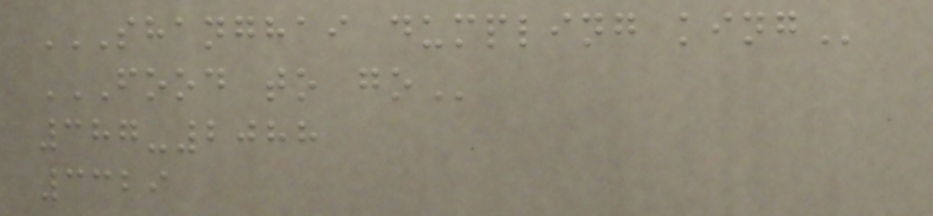SHANGHAI DUMPLING KING
FOOD TO GO
387-2088
3329
